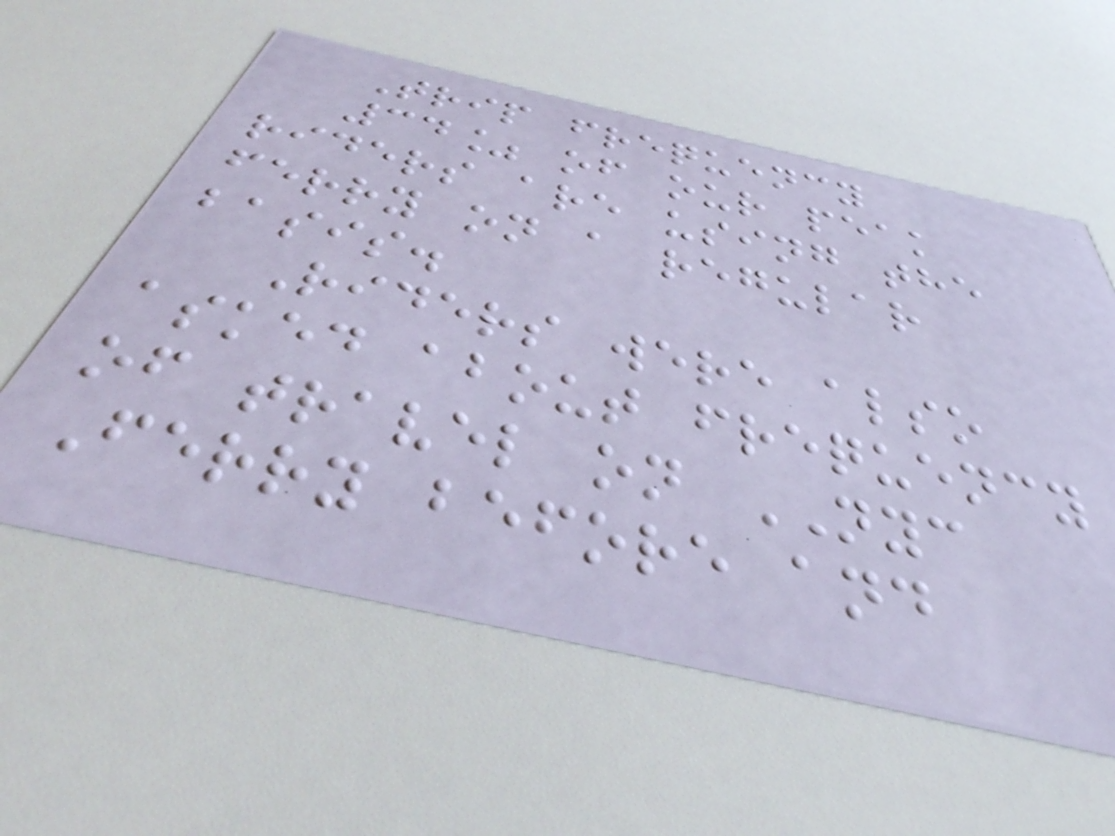Trip frequency
34% of our peak
riders are using the
ferry on a regular
basis.
Riders were also
asked about frequency
of travel on NYC
Ferry before and
